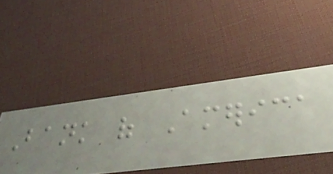Bank of America
